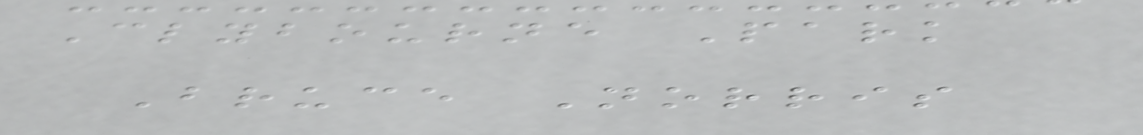Clybourne Park
Bruce Norris
